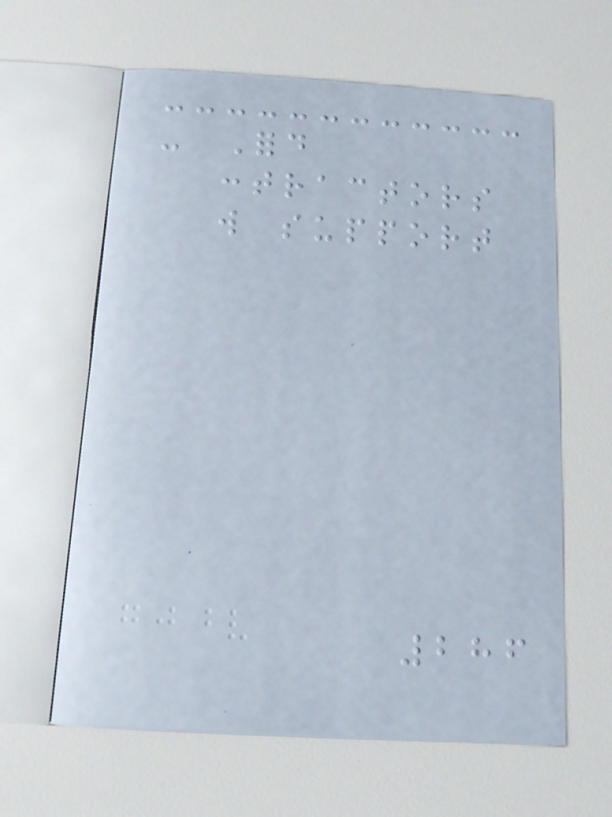- Ford
contractors
will support
286
